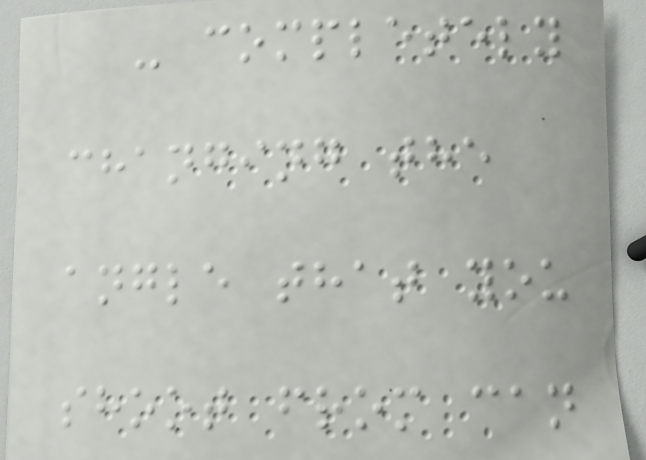- completely
changing the
angle that you
shoot from can
